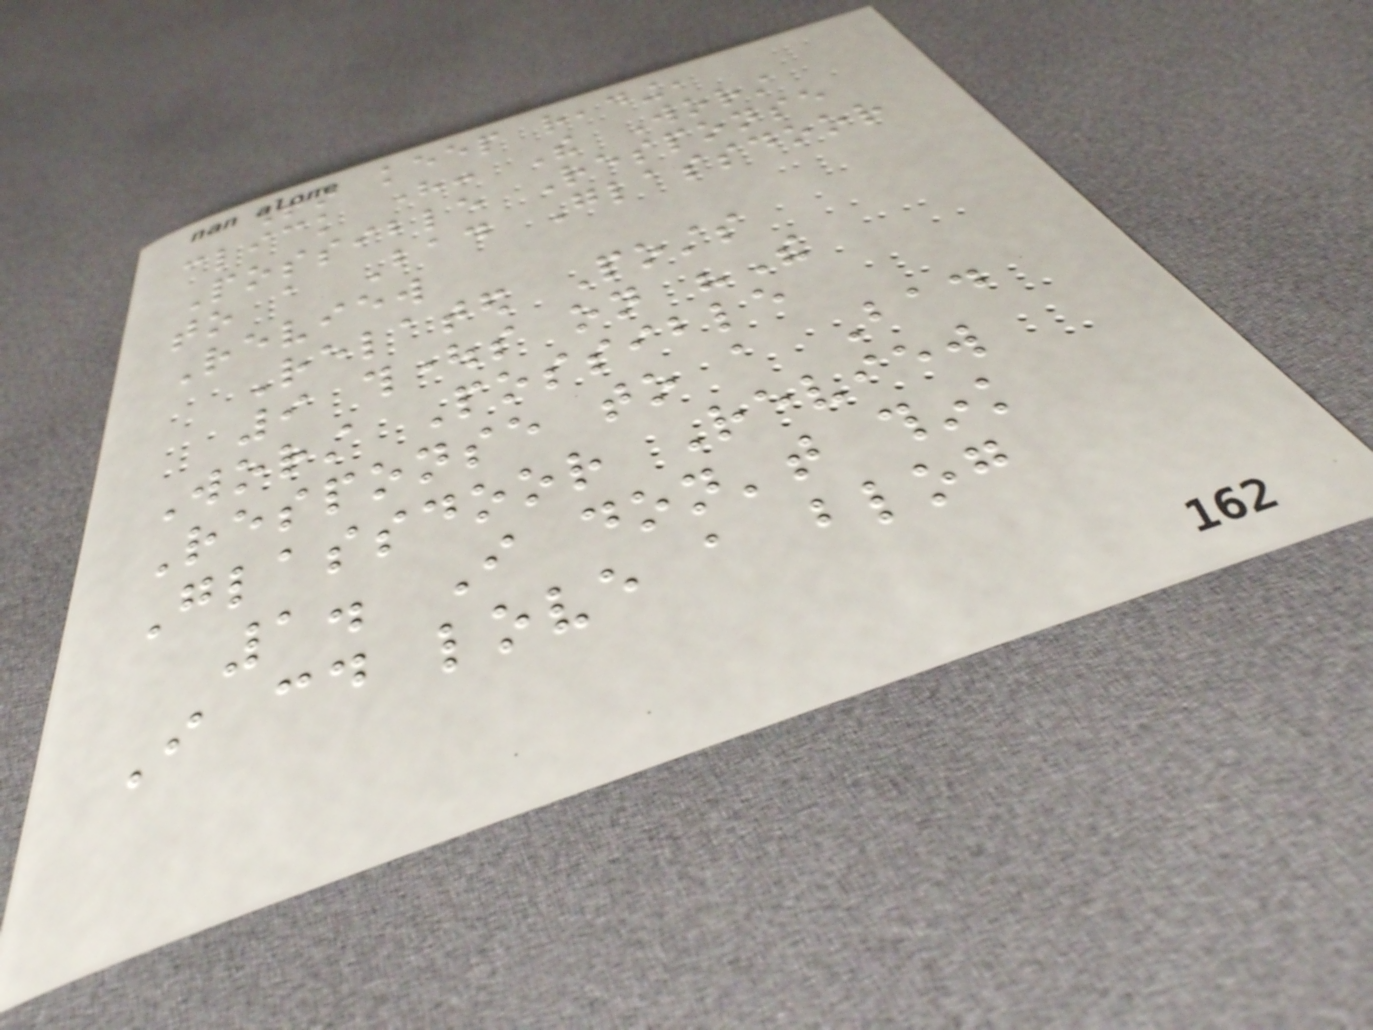To keep reading,
click here: The Worst
Possible Response
to a Bad Glassdoor
Review
Related Posts
9 thoughts on "The
Worst Possible
Response to a Bad
Glassdoor Review
1. I don't think
I could love a blog
